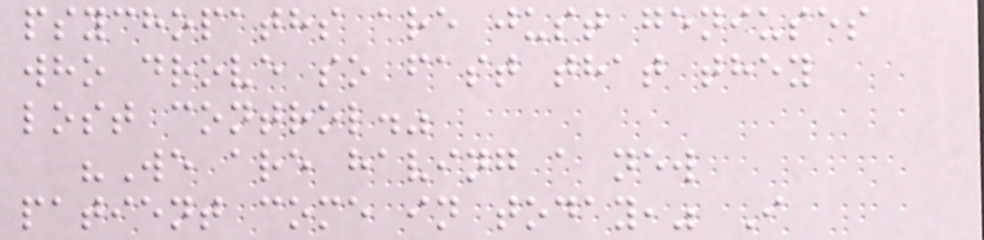psychopaths are just geniuses
who drove so fast that they
lost control."
"We are having a new
patient come in today," I
